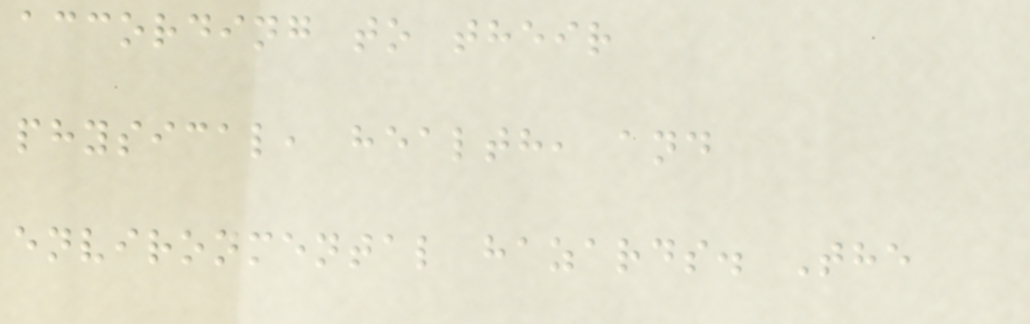according to their
physical, health, and
environmental hazards. The
